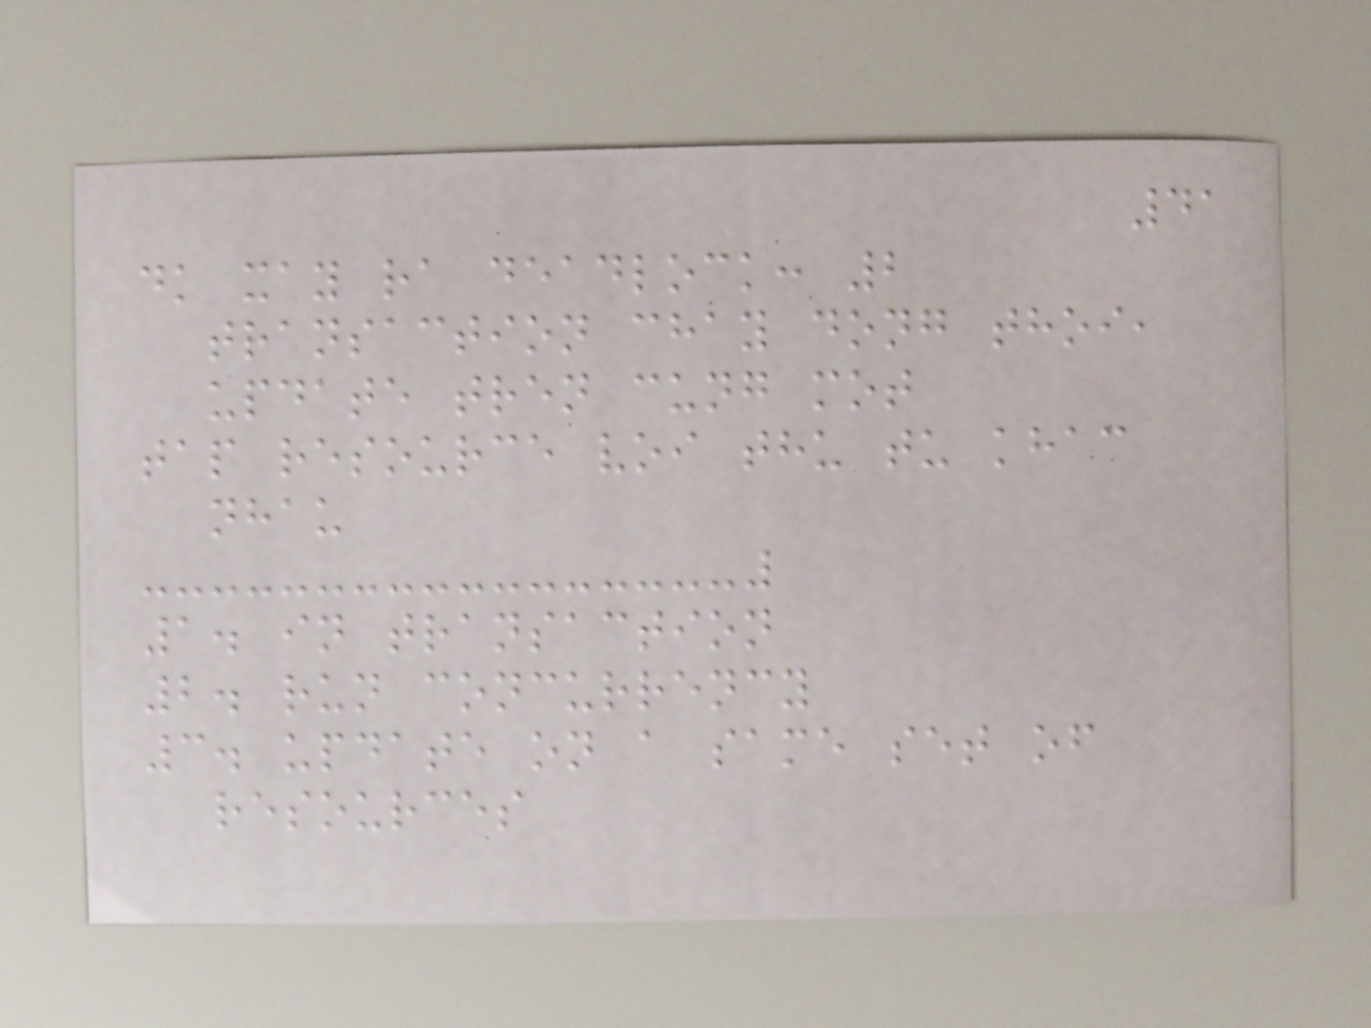41
dk xay ra deadlock: 2
transaction chay dong thoi,
update tren cung mot
tap resource voi thu tu khac
nhau
1. in transaction
2. run concurrency
3. update on a same set of
resources
